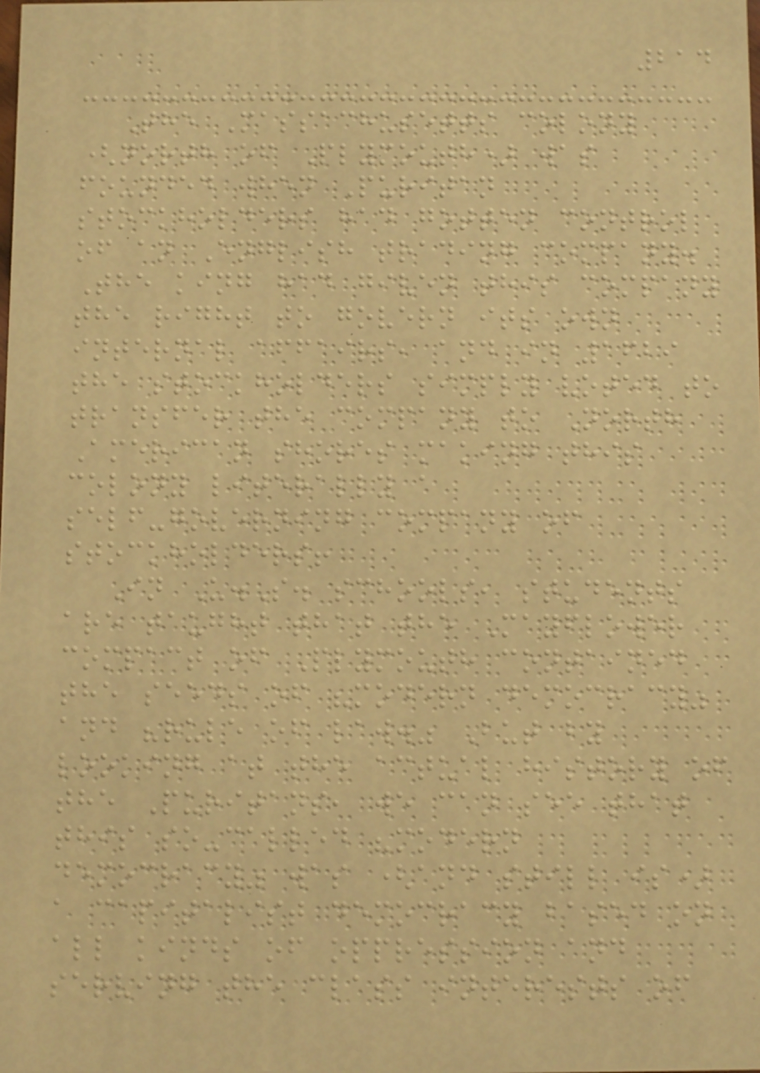214
The Massachusetts colony
(north of Plymouth) was
founded when Puritan
stockholders had gotten control
of an English trading company.
The king had given this company
the right to govern its own
internal affairs, and in 1629
the stockholders simply voted to
transfer the company to North
American shores making this
colony literally a
self-governing company of
stockholders!
In U.S. schools, students
are taught that the Mayflower
compact of Plymouth contained
the seeds of "modern democracy"
and "rule of law." But by
looking at the actual history of
the Puritans, we can see that
this so-called "modern
democracy" was (and still is)
a capitalist democracy based on
all kinds of oppression and
serving the class interests of
